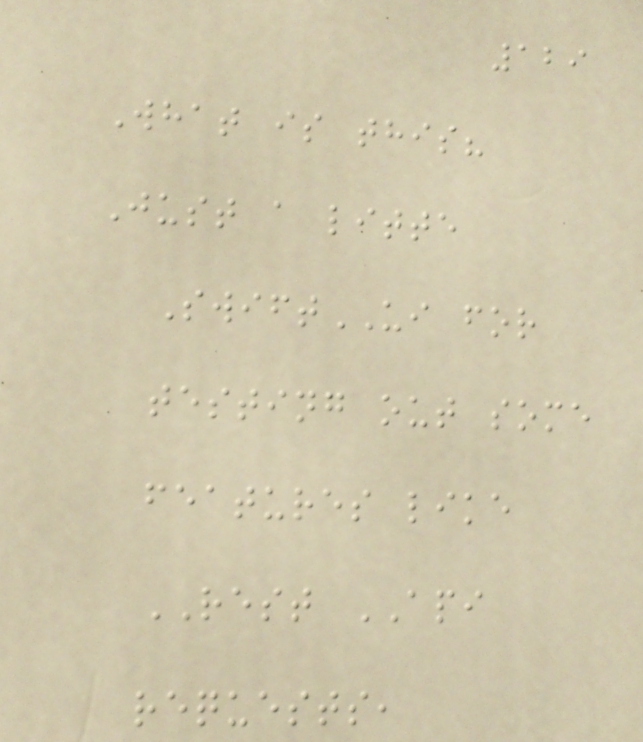129
What is this?
Just a litte
SwiftUI for
testing out some
features like
REST API
requests,
